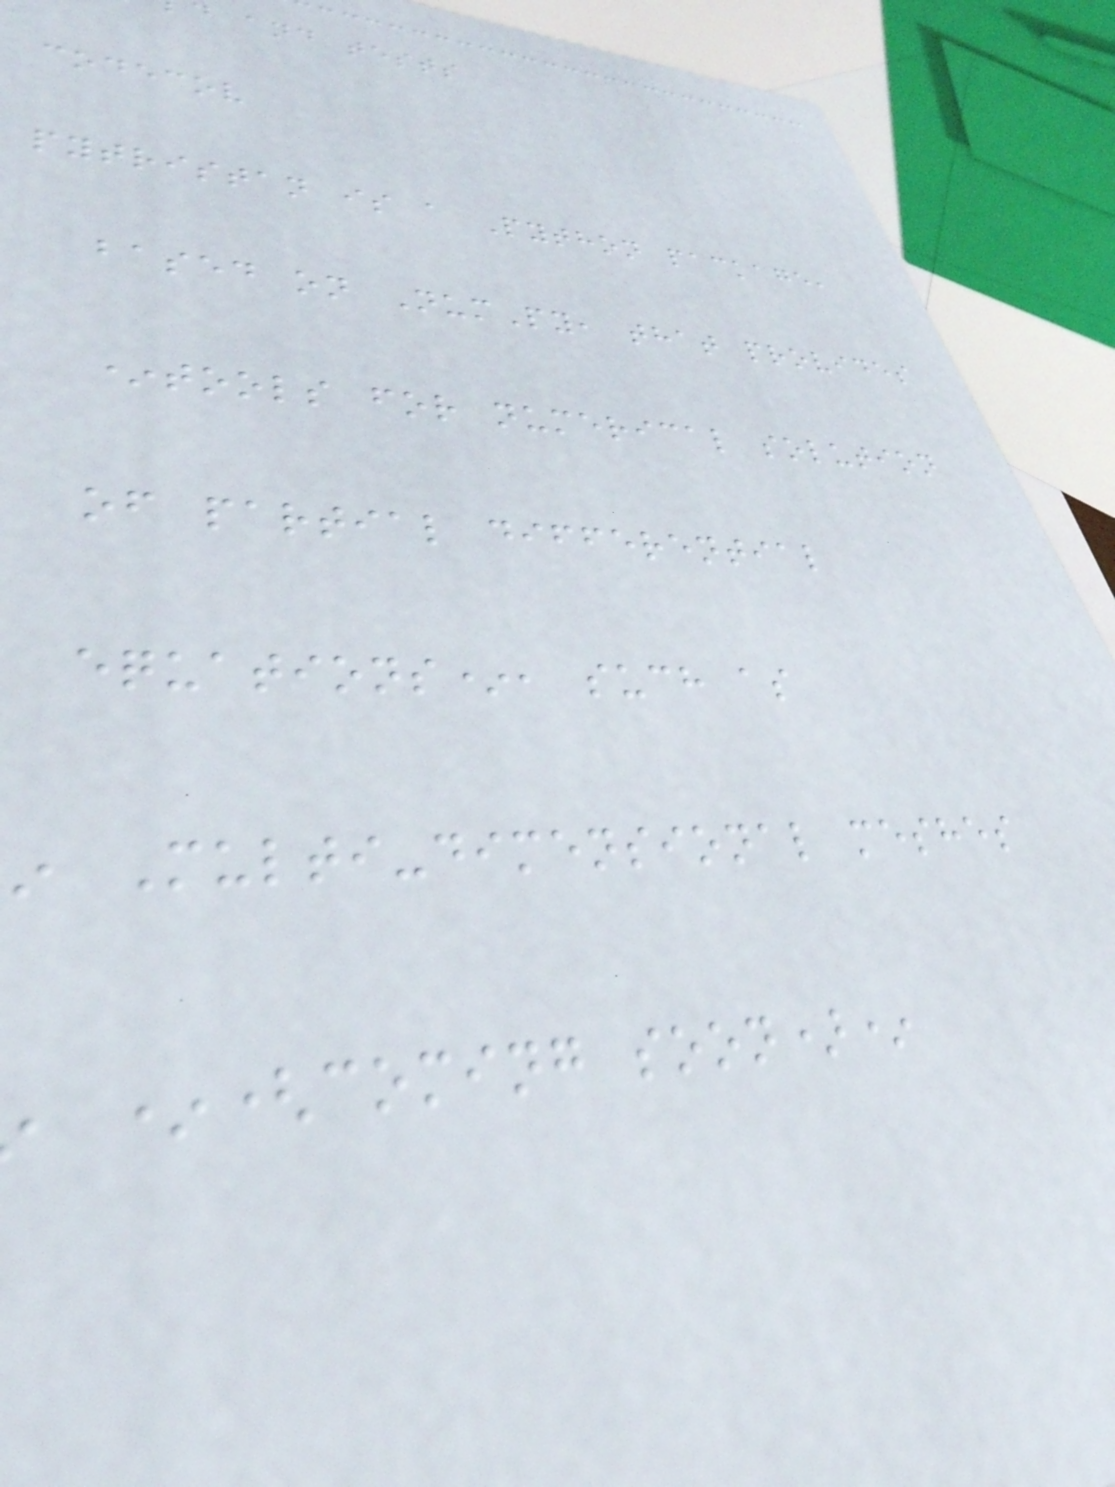d and tests
codecov
pytristan is a Python package,
based on NumPy, that provides
*tools for numerical solution
of partial differential
equations*, such as
Multi-dimensional meshes
*(coming soon)*
